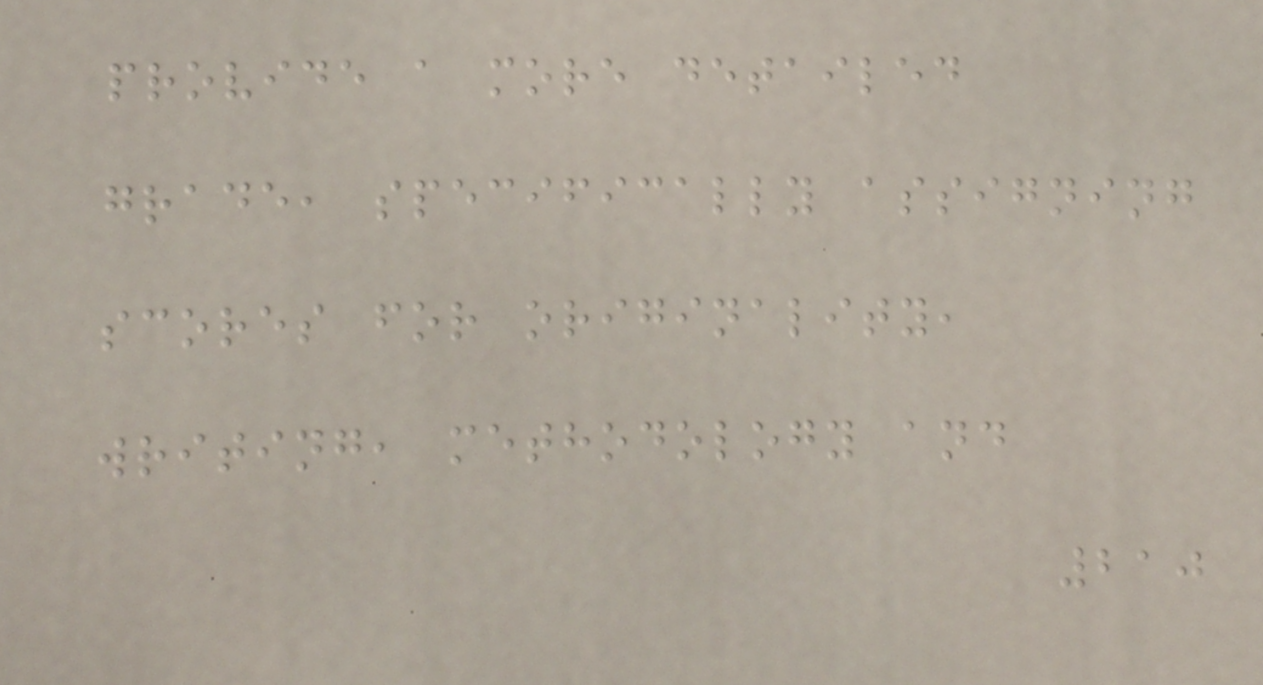provide a more detailed
grade, specifically assigning
scores for originality,
writing, methodology and
210
